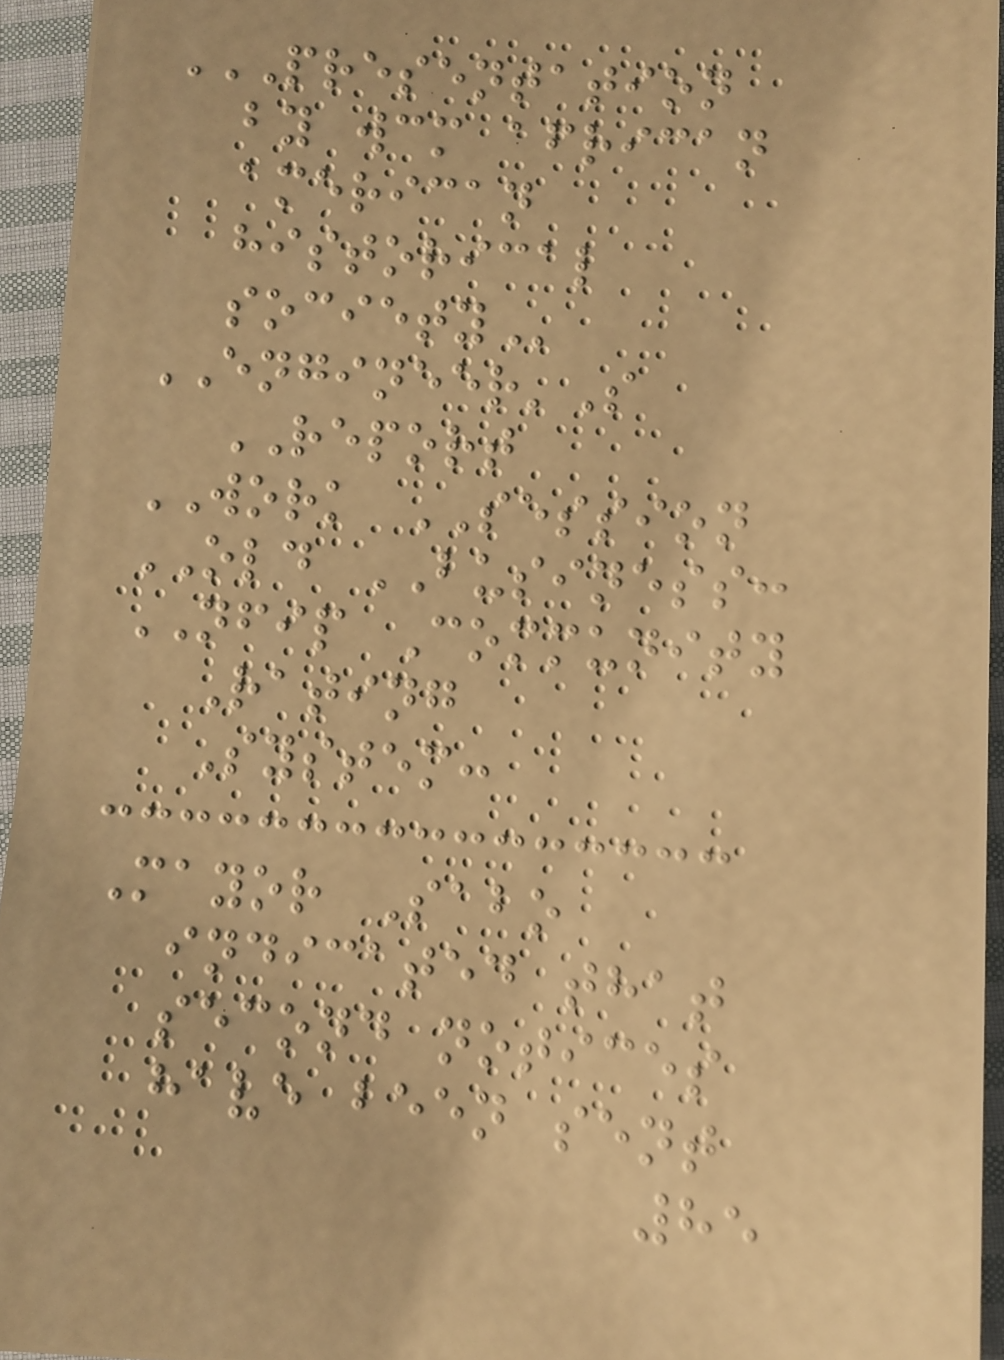PRESENTATION
BY WCM AFRICAN
AMERICAN
HISTORICAL
SOCIETY
ENGINEER'S
REPORT
WORK SESSION
OLD BUSINESS:
NFIP Community
Rating
System:
Mayor Sabo
indicated that
second notices
have been sent
85
